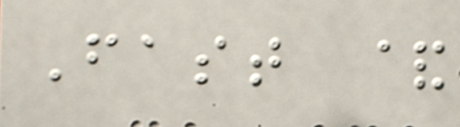Fast &
